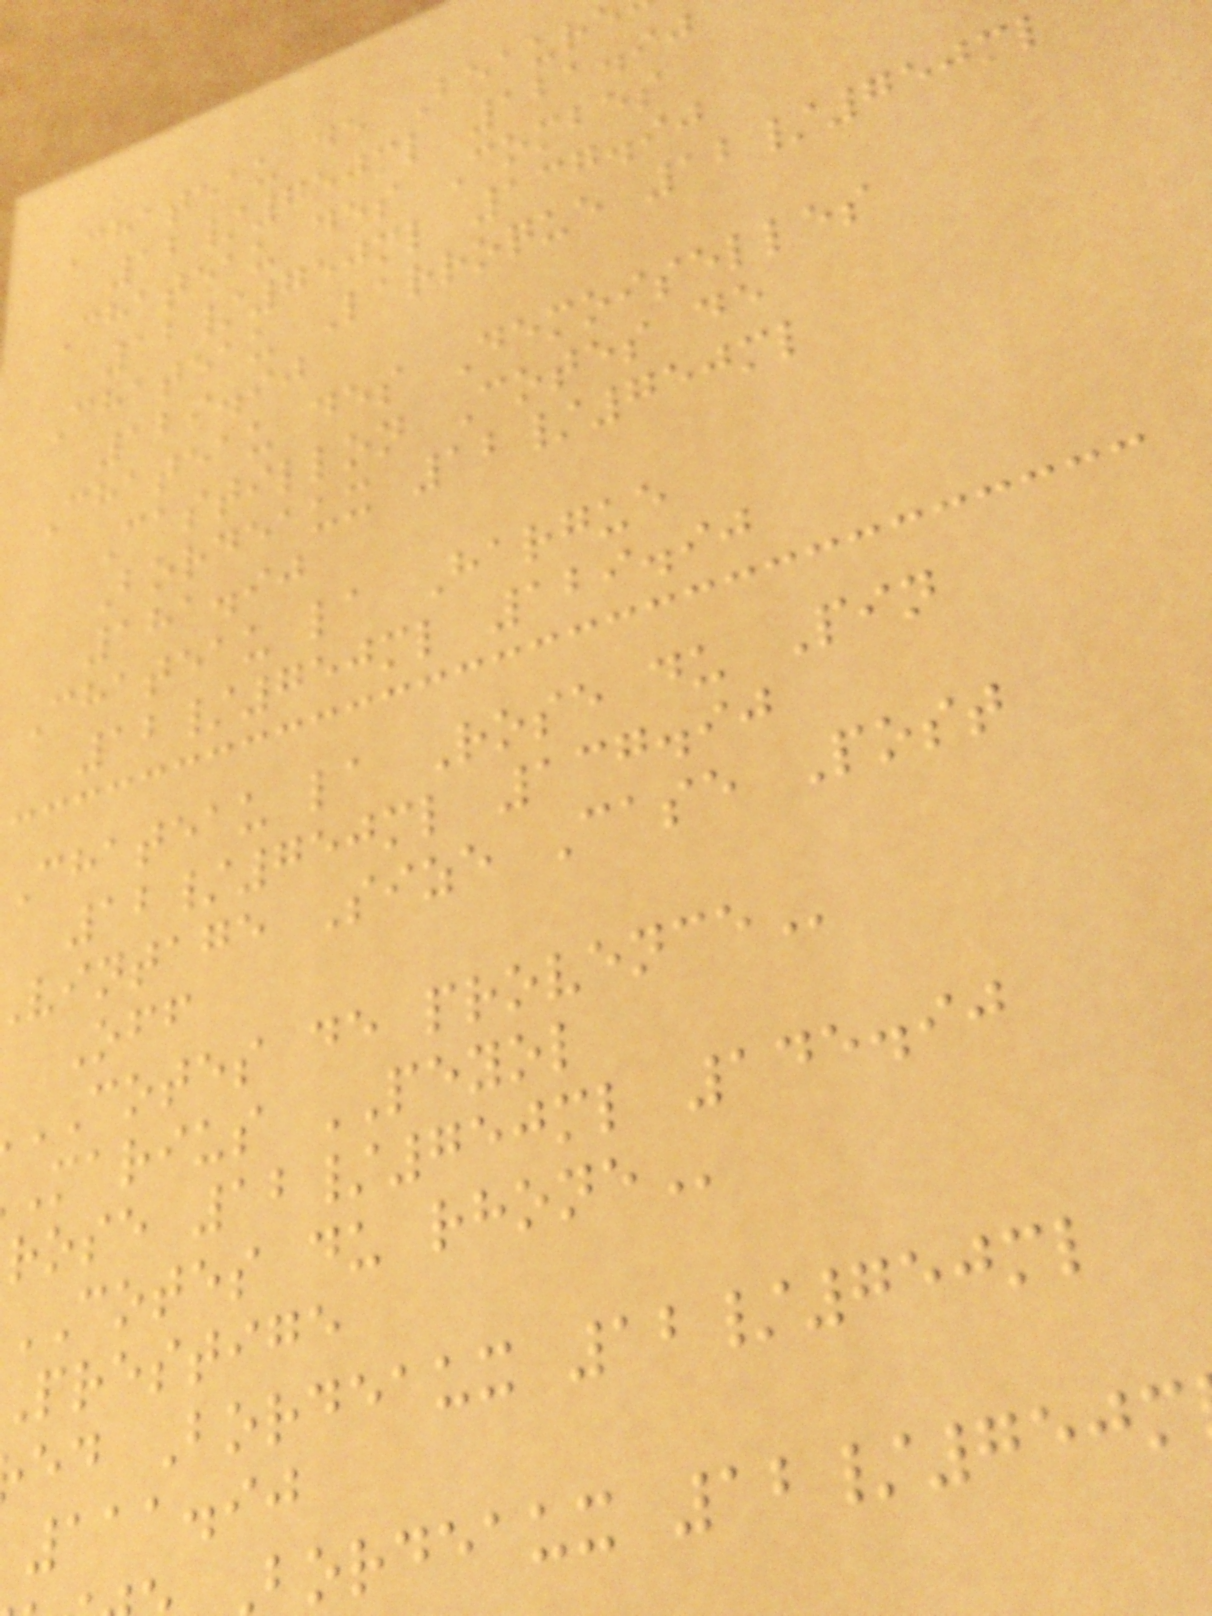Chateau de Beaur
12/750ml 121.90
Chateau des Combes
12/750ml 137.90
Chateau Larroque 12/750ml
129.90
Chateau des Demoiselles
Castillon Cotes de
Bordeaux 12/750ml
181.90
Chateau la Hargue
12/750ml 129.90
Chateau la Rose du Pin
12/750ml 137.90
vintage Size Case Post
Off
COTES de
marius PEYOL
rose 12/750ml 145.90
COTES du
prestige
ed Bordeaux 12/750ml
111.90
bordeaux 12/750m
